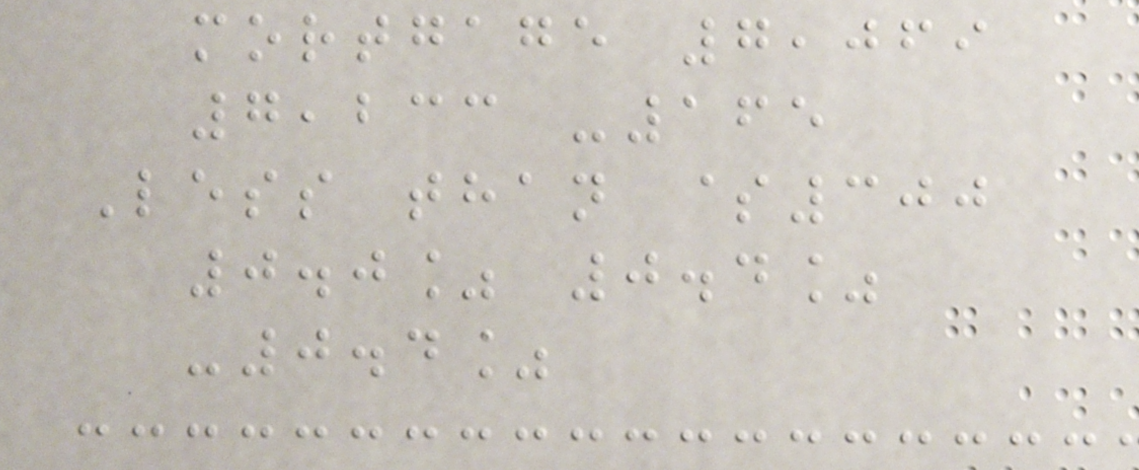mortgage 7,069
7,233 -165
Less than $300
0.0% 0.4%
-0.4%
